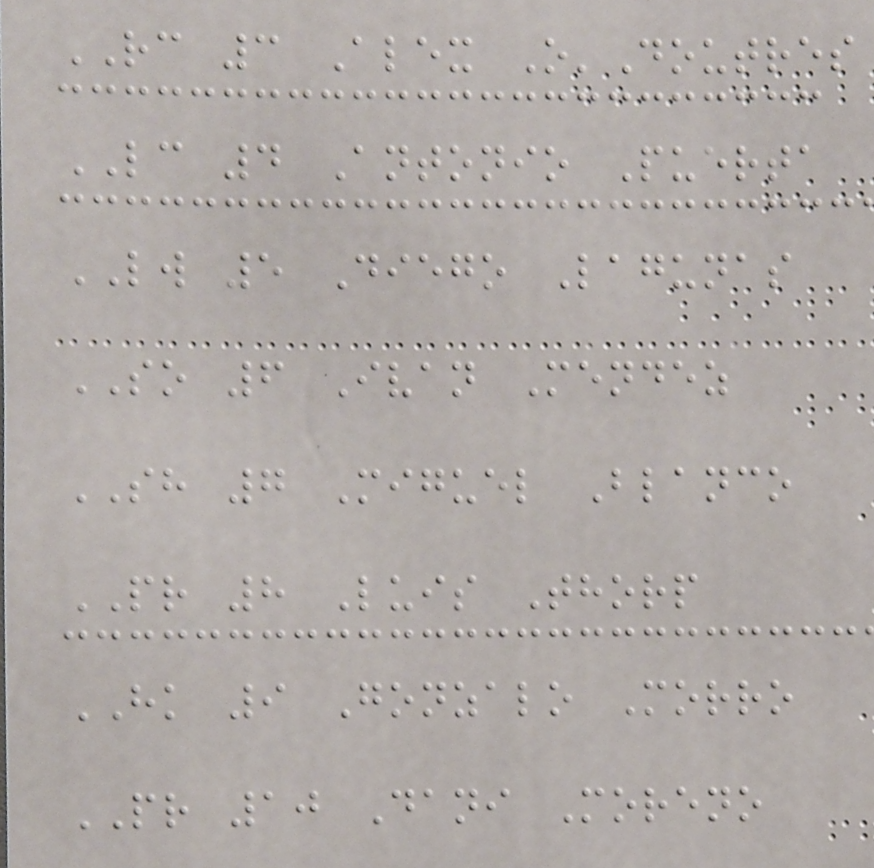RC 3 Alex O'Doutres
LC 4 Antonio Puerta
LW 5 Diego Lagunas
SO 6 Ivan Mendez
SH 7 Miguel Blanco
PR 8 Luis Thorp
HK 9 Gonzalo Morro
PR 10 Dani Moreno
